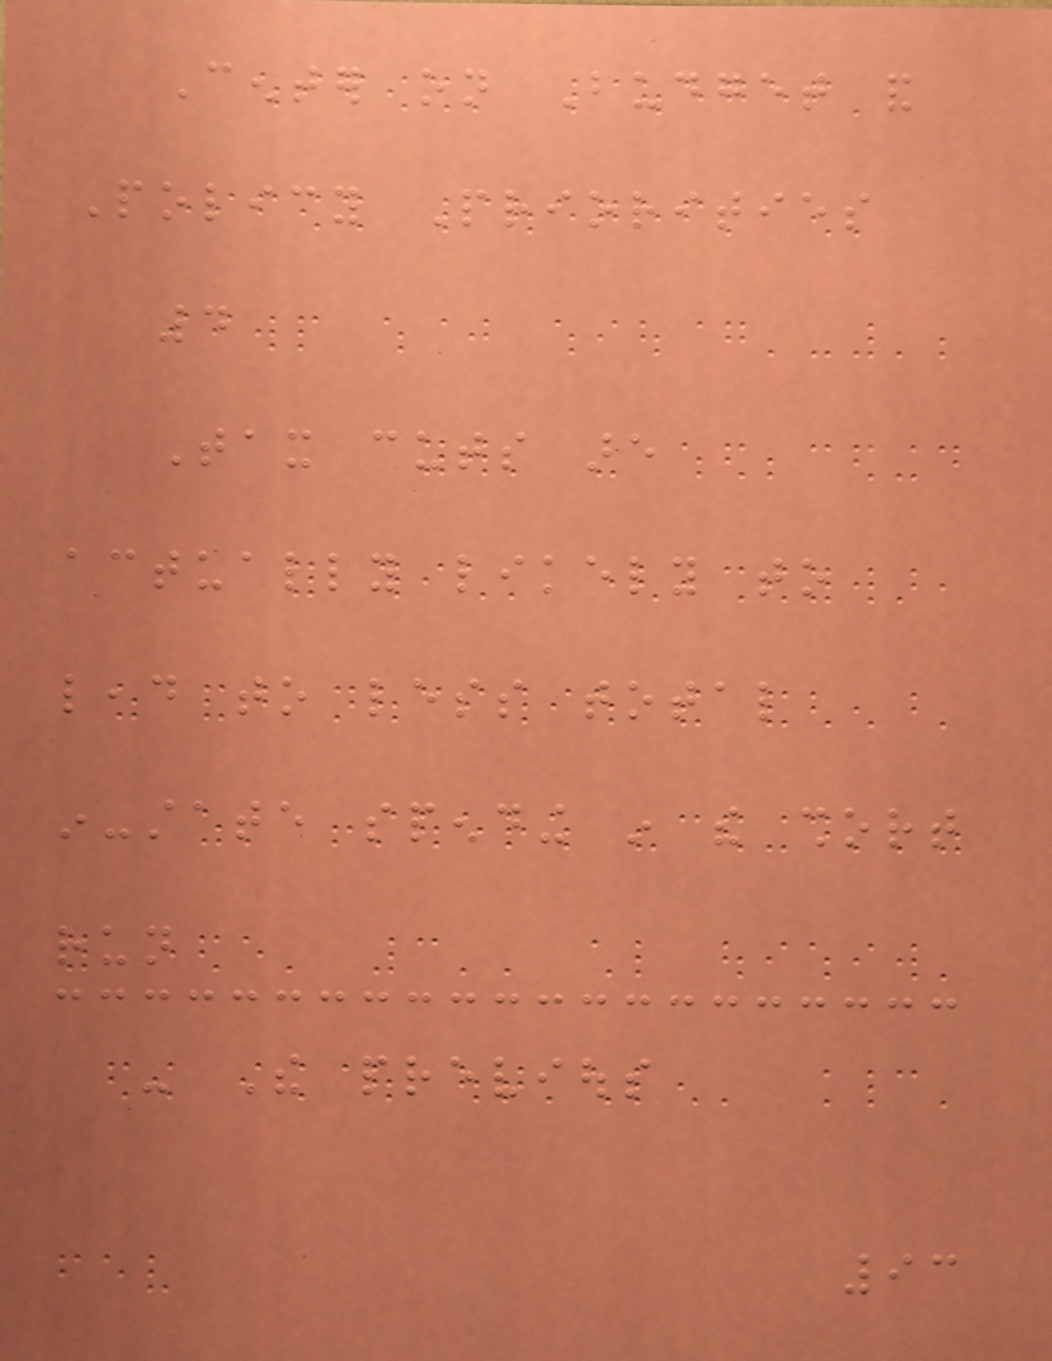Center on Budget and
Policy Priorities
4
Tax cuts are
actually likely to
lead to less total
in-state spending in the short
run
- The previous
93
